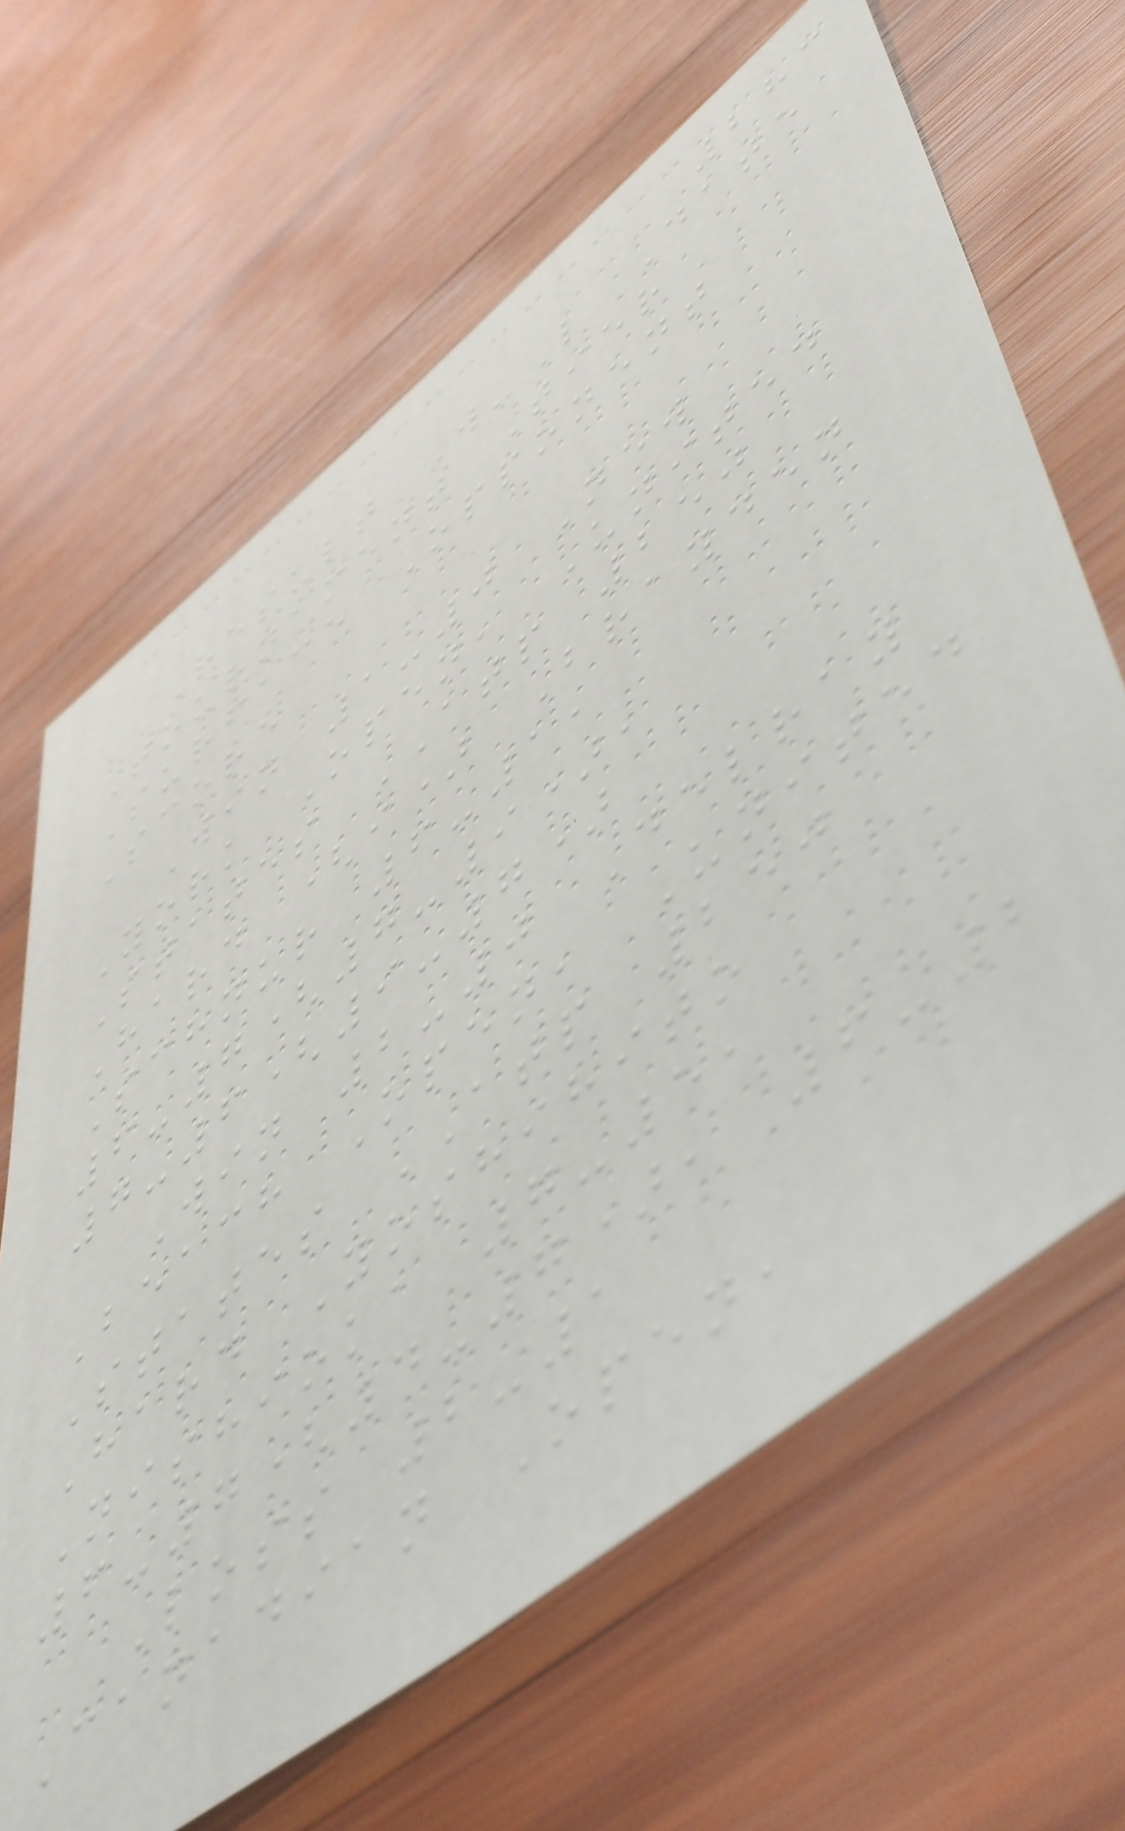283
Result W-L Date
Tournament Tier
Surface Opponent
Score
Win 1-0 New
York Open, United
States ATP 250
Hard (i) Brayden
Schnur 6-1,
6-7(7-9),
7-6(9-7)
Win 2-0 Delray
Beach Open, United
States ATP 250
Hard Yoshihito
Nishioka 7-5,
6-7(4-7), 6-2
Loss 2-1
Canadian Open,
